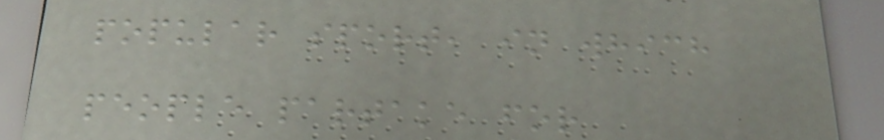popular sport, in which
people partake for
